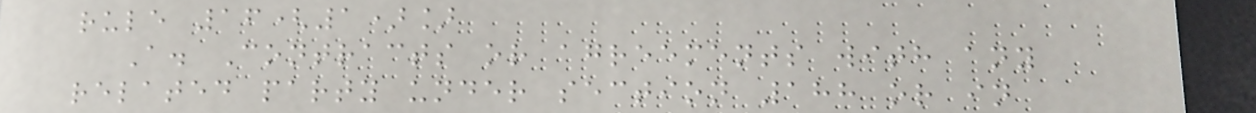rule 16(1)]
A. Contracts or agreements with any
related party under section 188 or in
